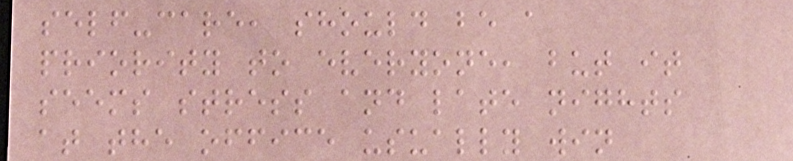self-care, should be a
priority to everyone, but it
seems stress and late nights
at the office usually win
